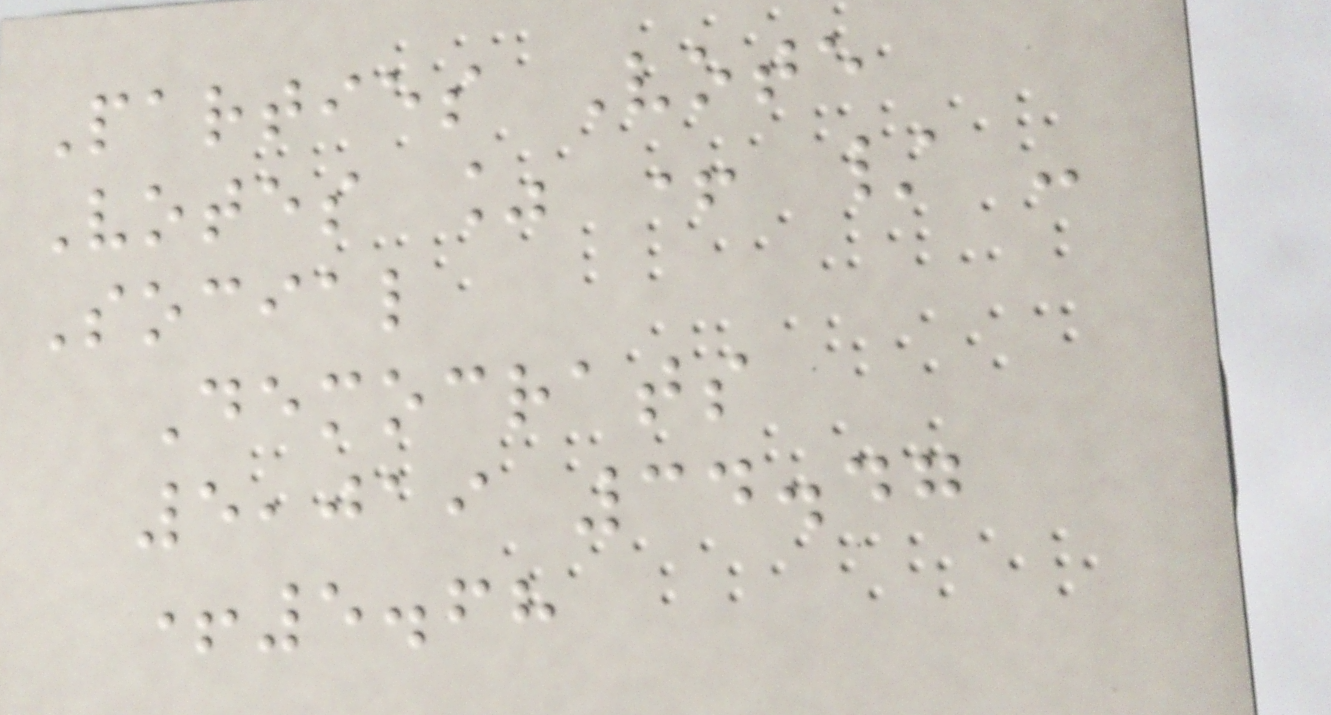Parties Vote
Votes % + / -
Social
Democrats
5,019 34.47
+5.68
